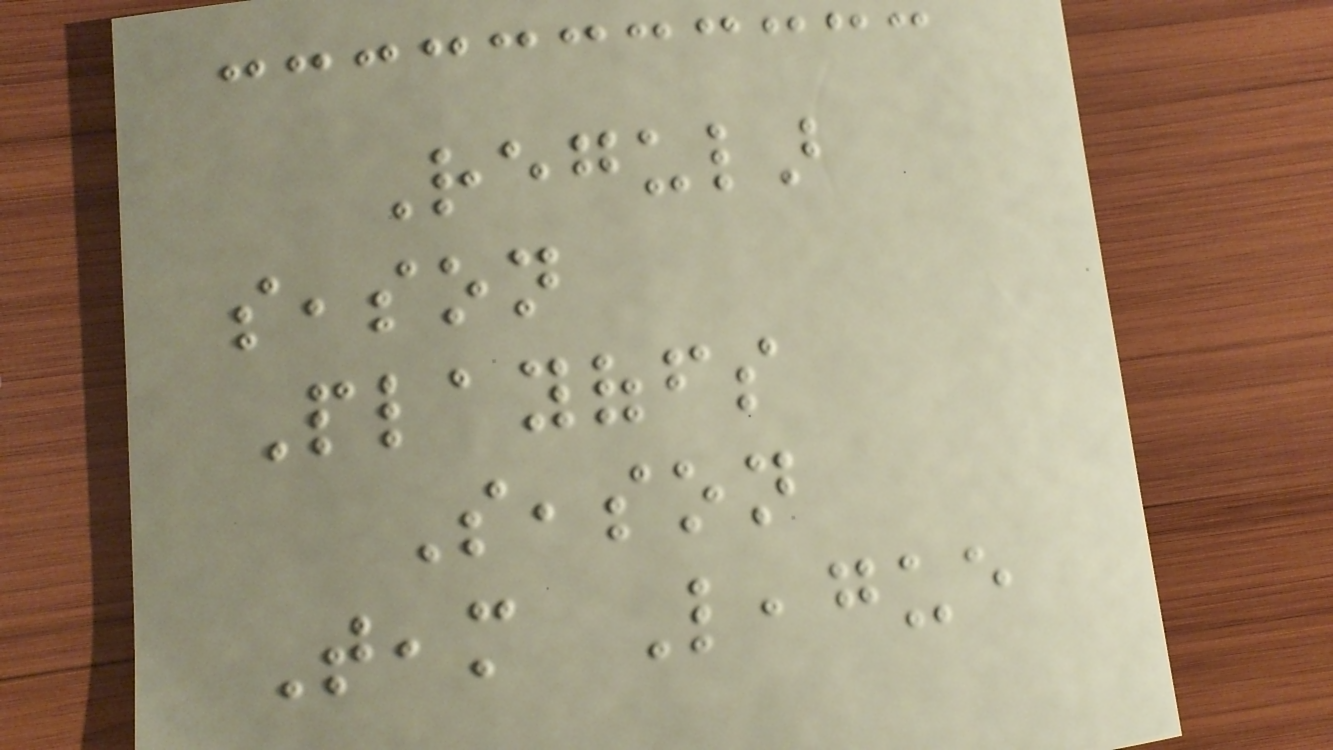Regular
season
Playoffs
Season
Team League
